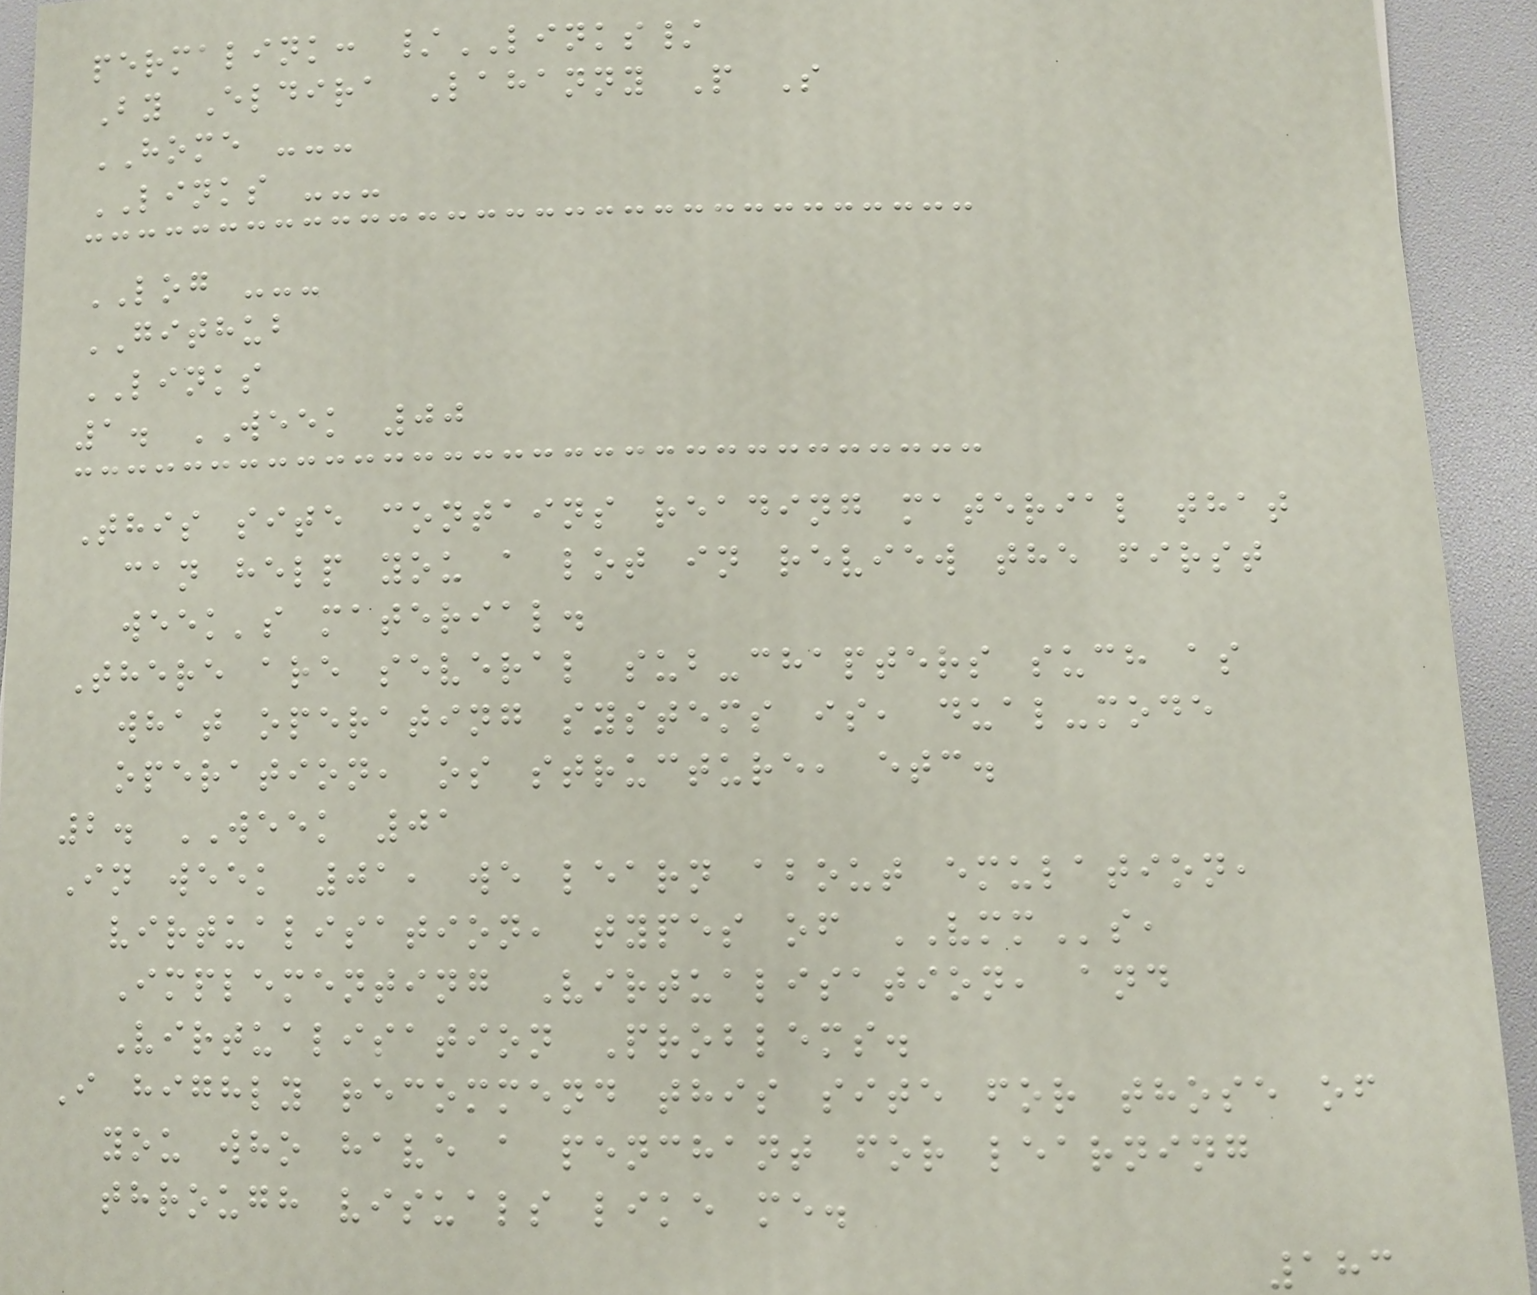permalink: /LINKS/
By Eldira Lahanny P S
HOME ---
LINKS ---
LOG ---
GITHUB
LINKS
1. WEEK 00
This site contains reading material that
can help you a lot in review the first
week's material.
There are several sub-chapters such as
what operating systems is, dual-mode
operation, os structure, etc.
2. WEEK 01
In week 01, we learn about emulation,
virtualisation, types of VMMs,
Implementing Virtualisation, and
Virtualisation Problems.
I highly recommend this site for those of
you who have a penchant for learning
through visuals like me.
183
